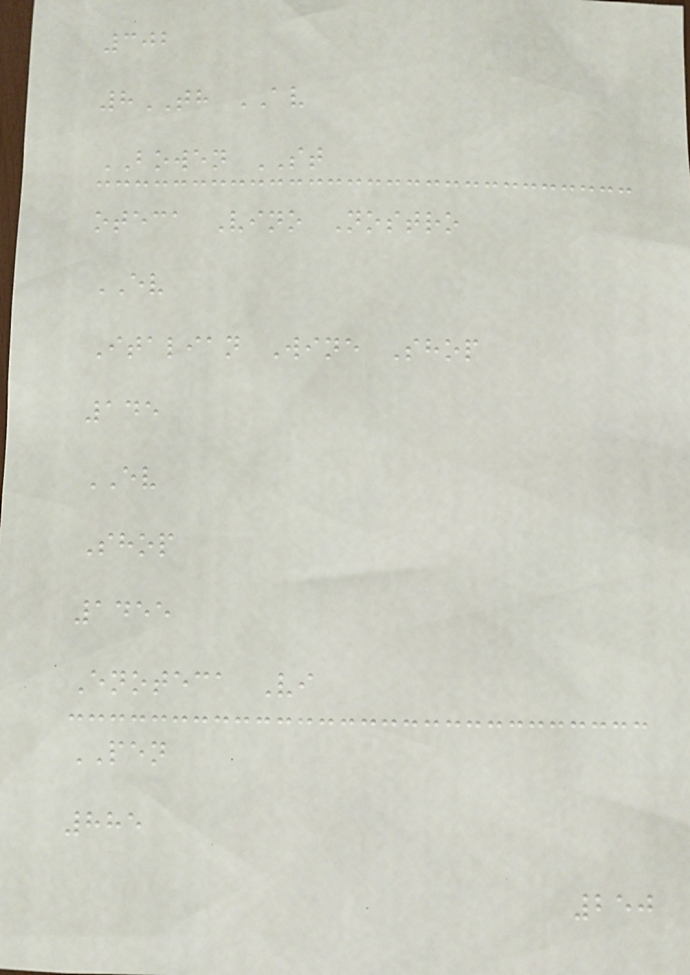302
8TH AV
BOWEN ST
oteca Vino Nostro
EV
Italian Wine Shop
145
EV
Shop
1455
Enoteca Vi
PEN
885
250
